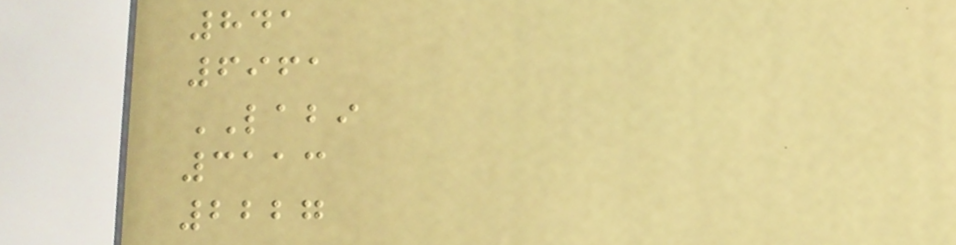841
6961
LABI
3113
2227
